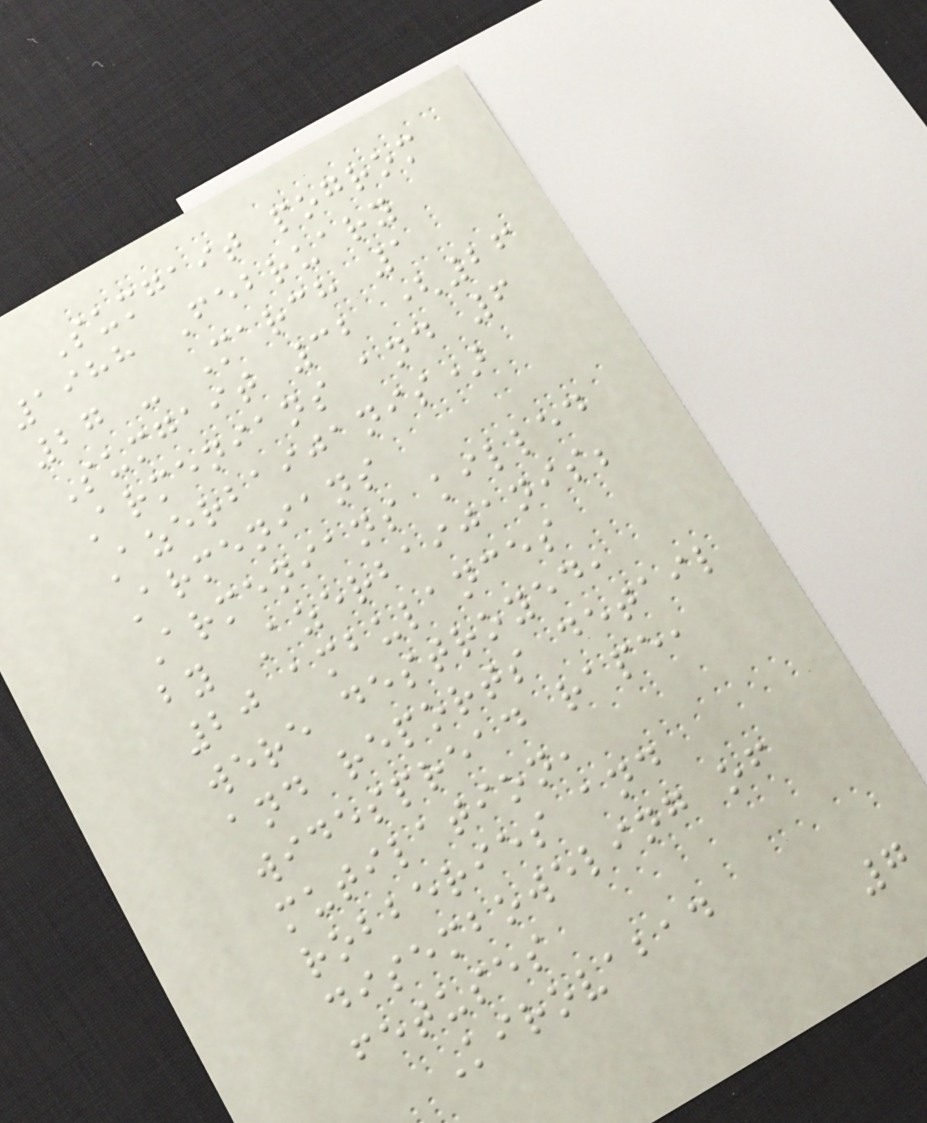Sumgait pogrom
1988 February
27 - March 1
Sumgait 32 (26
Armenians and 6
Azerbaijanis)
Armenians
Armenians killed
by Azerbaijanis;
20 ambulances
were destroyed,
and reports detail
widespread rape,
mutilation,
robberies and
disemboweling of
fetuses
Kirovabad
7
